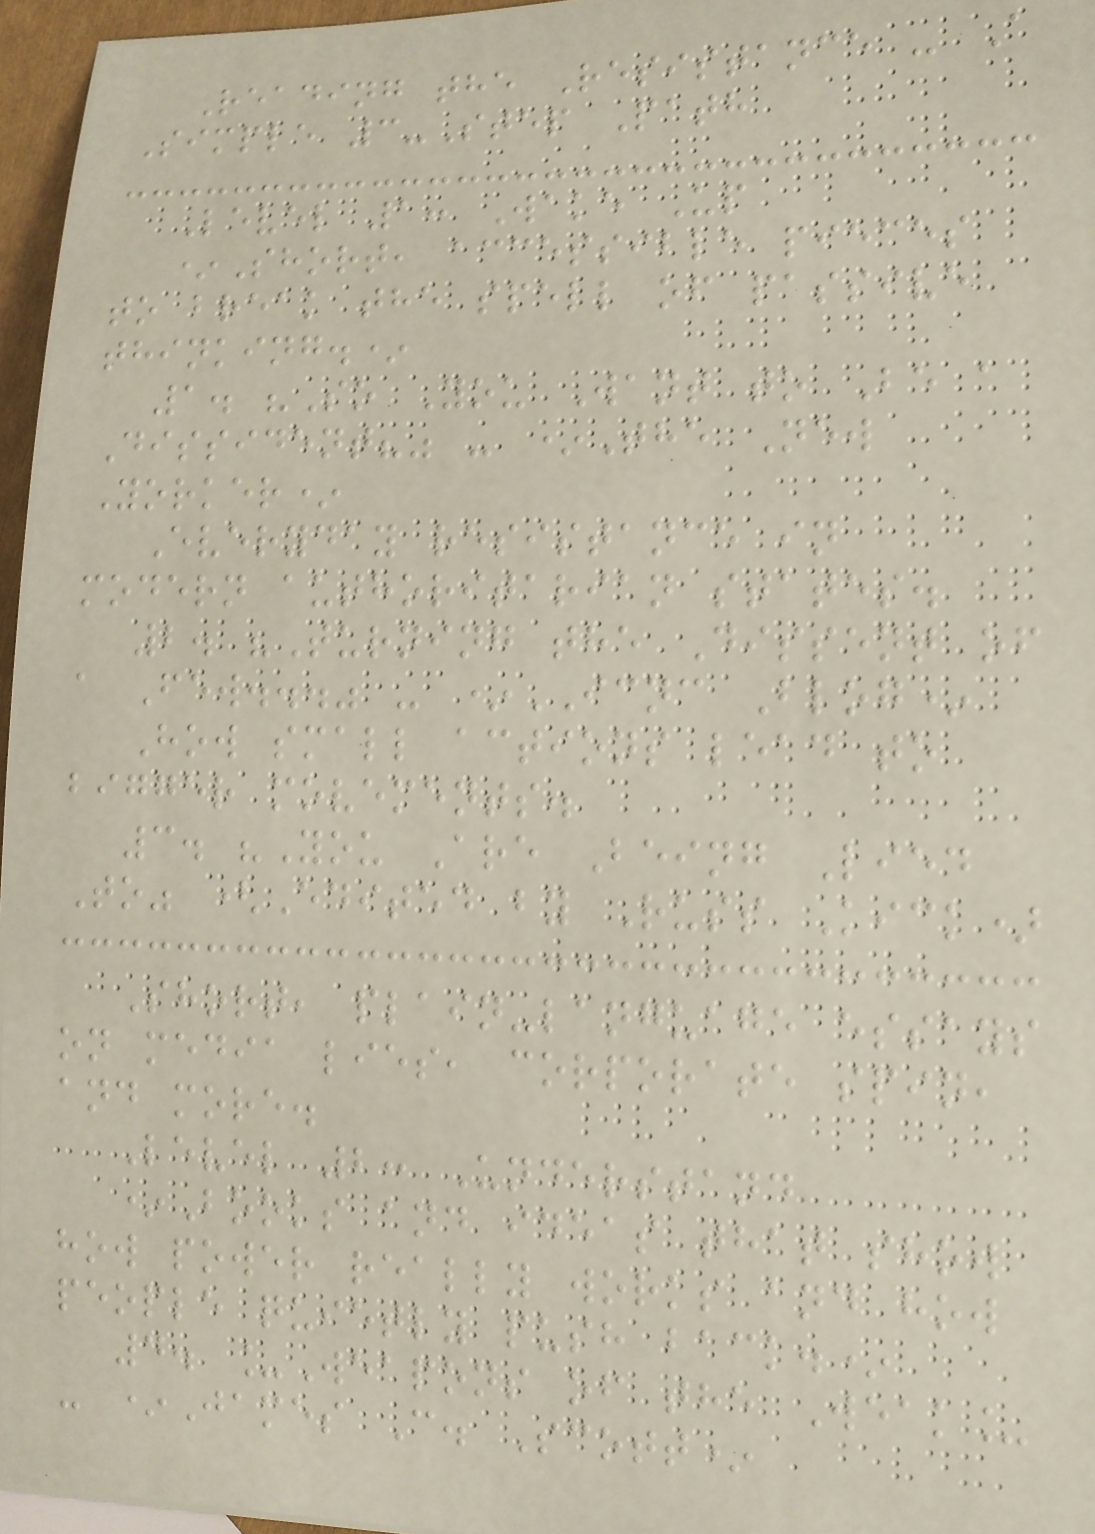Reading the Resistance - A
Simple 3-Step Path
Level 1: Wake Up
*Short, accessible pieces
to break the spell of passive
thinking.*
1. "So You Want to Be a
Dissident?" - *The New
Yorker*
Everyday resistance in
modern authoritarian states.
2. "Turning the Dissent of
a Few..." - *ICNC Blog*
How small actions lead to
bigger movements.
3. "You Are Being Lied
To" (Edited by Russ Kick)
Short, plain-language essays
on media lies, corporate spin,
and more.
Level 2: Understand
*Books and ideas that show
how power really works and how
people quietly push back.*
4. _Weapons of the Weak_
- *James C. Scott*
